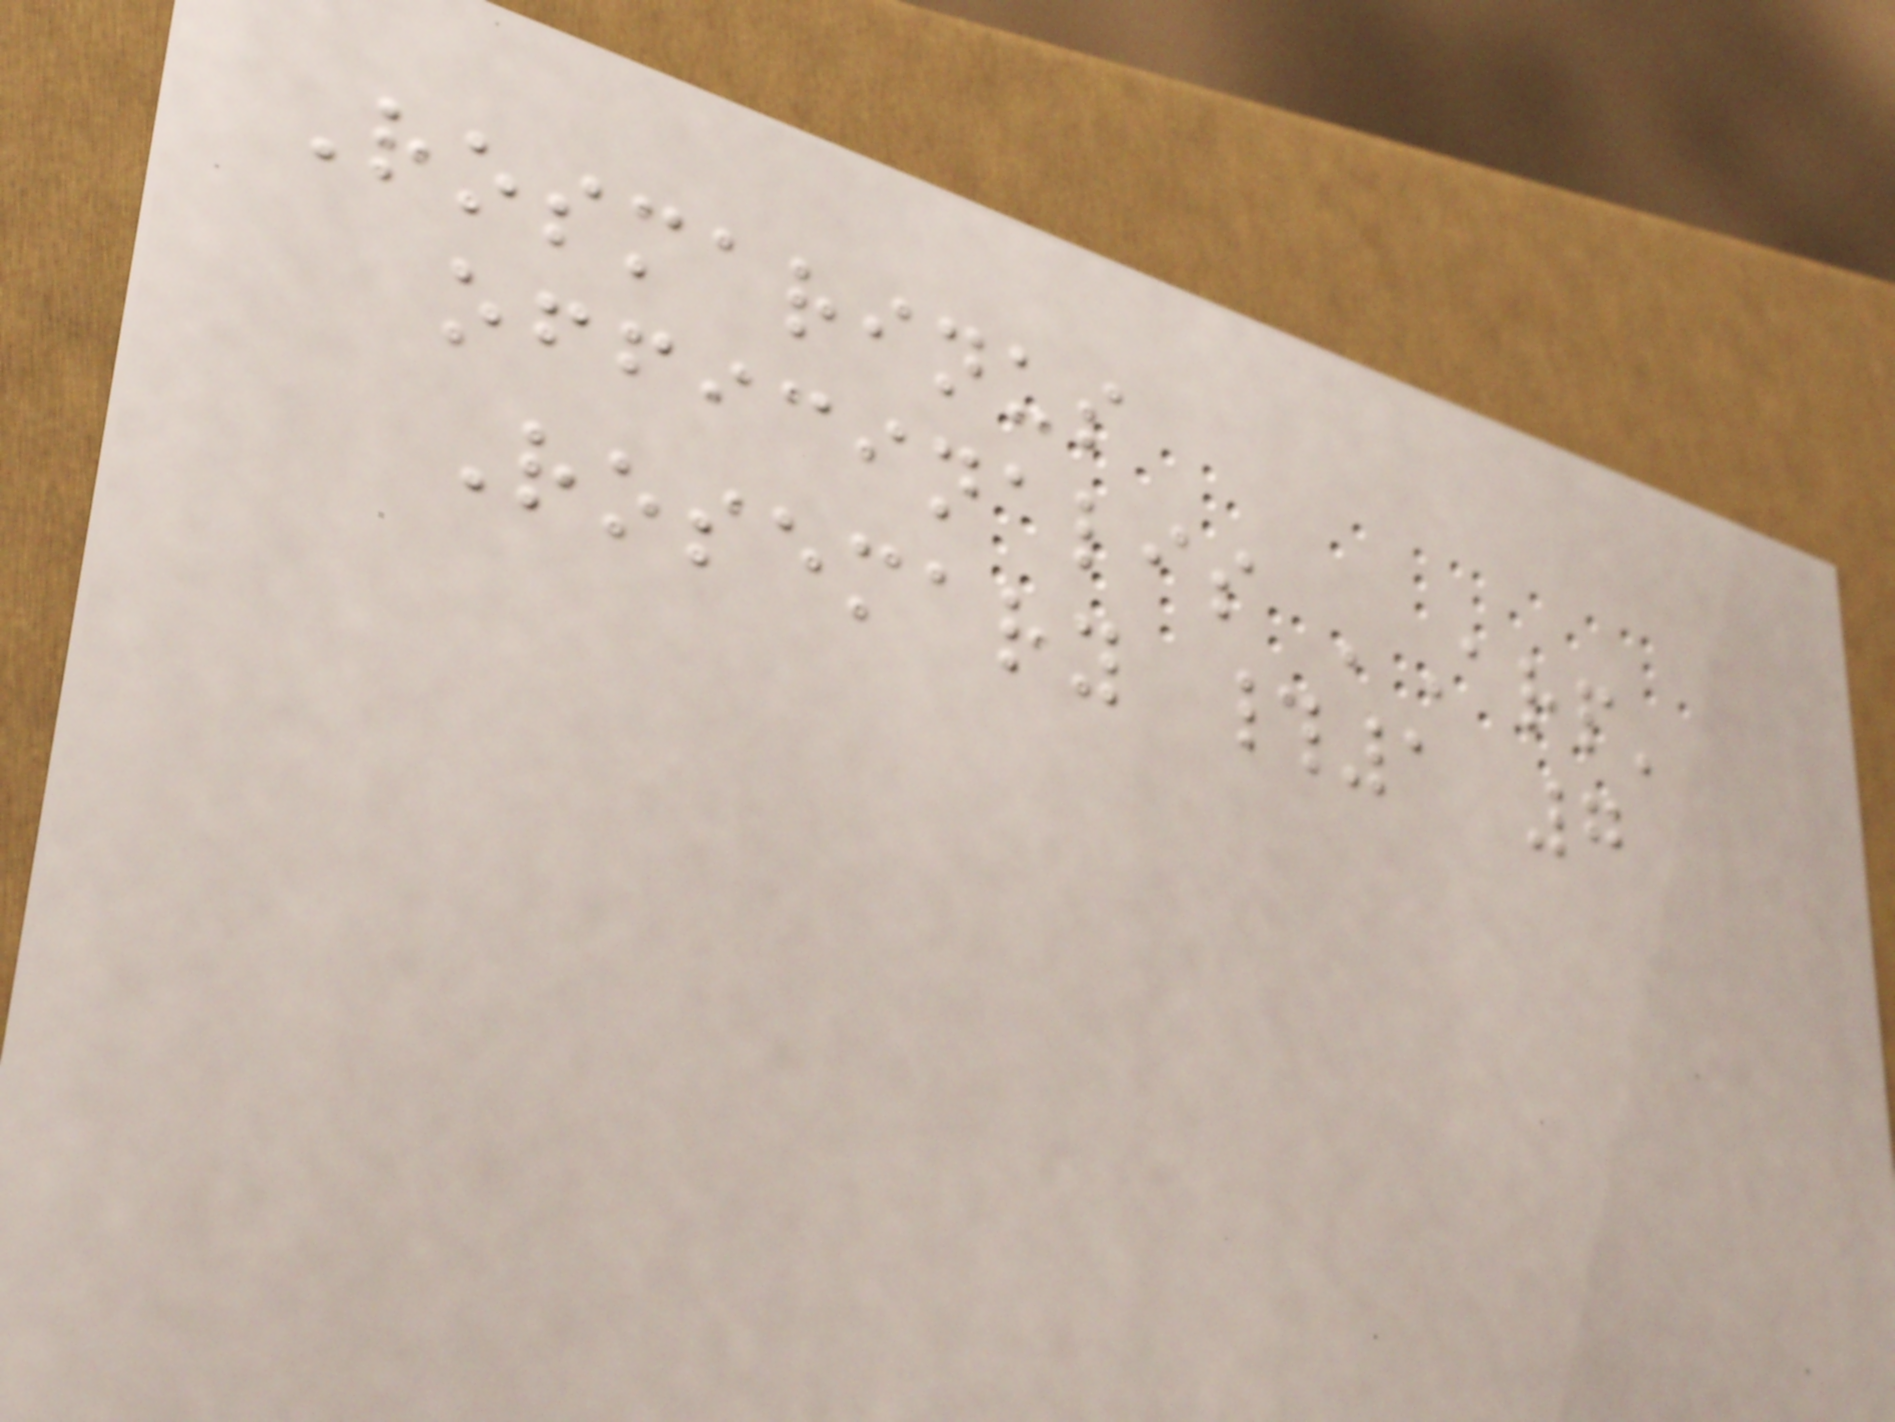Rosmarinus
officinalis 'Arp'
Rosemary #1 7
